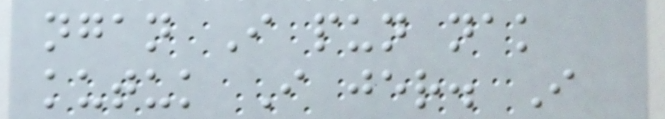ngan I pun nak
kutuk I jer. I
